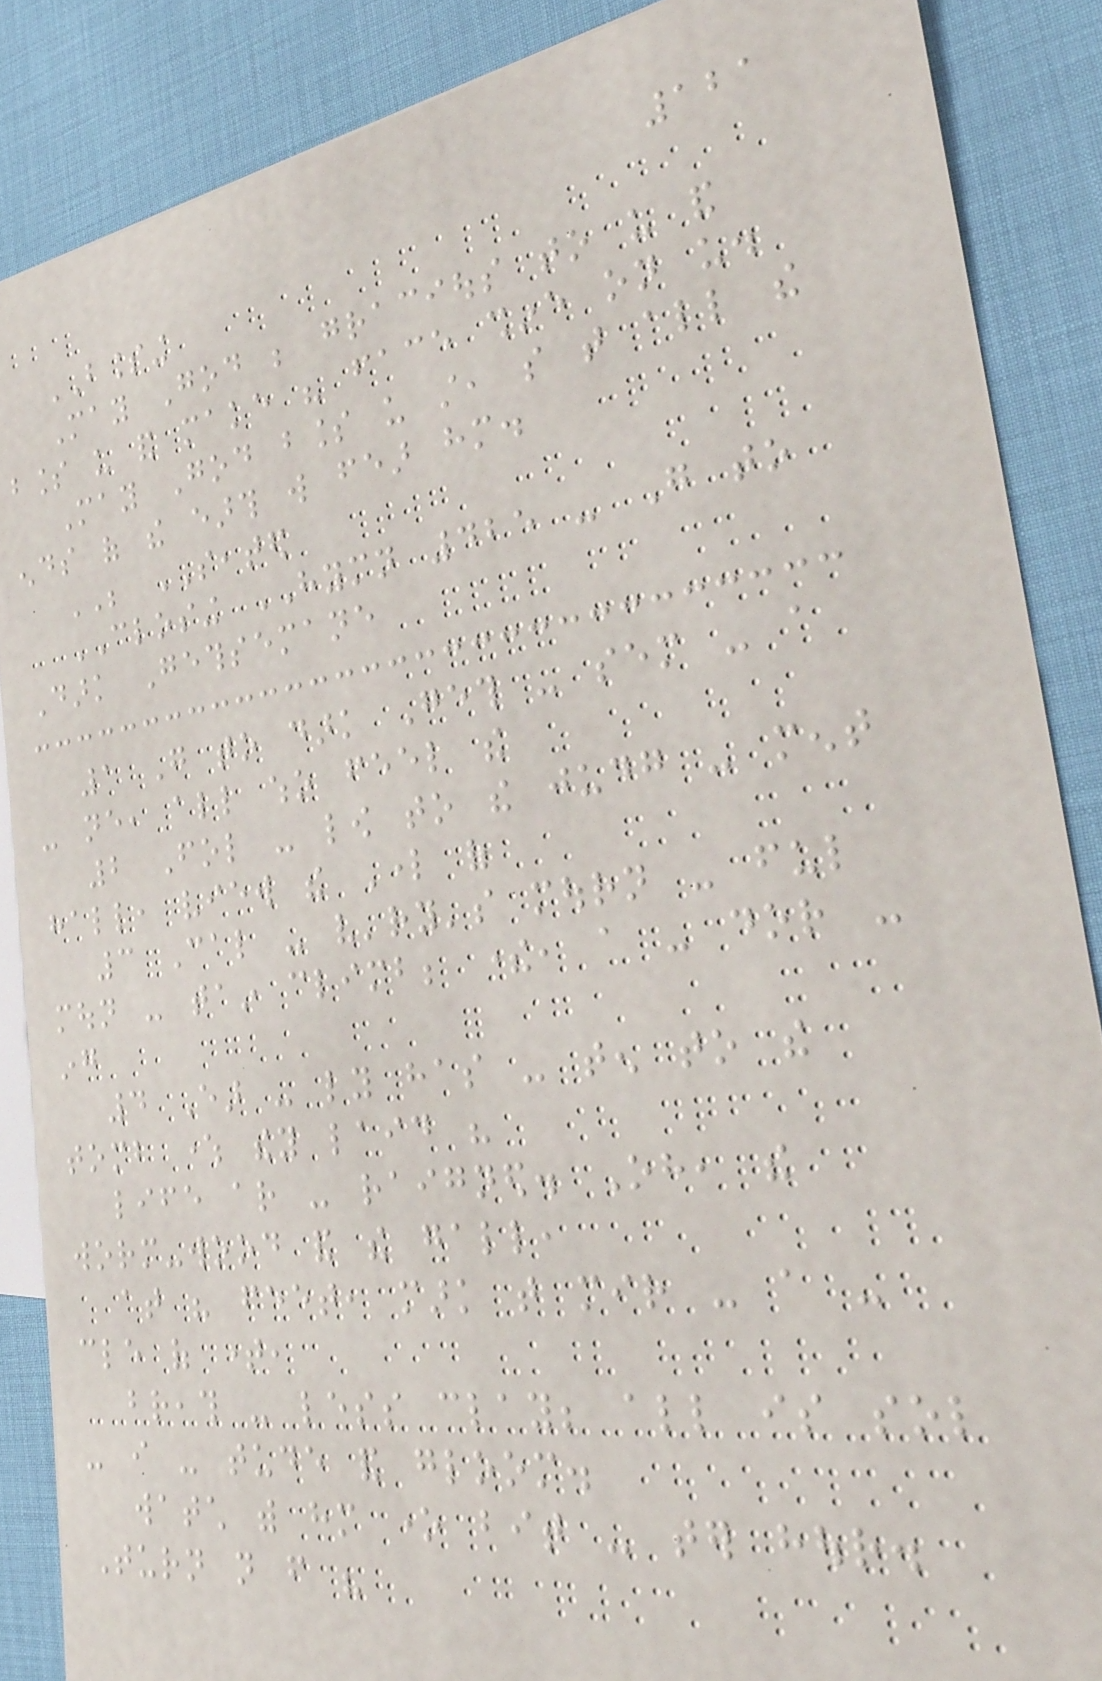121
BLESSING
May God be gracious to us and
bless us and make his face shine on us.
May God bless us still, so that all the
ends of the earth will fear him.
BE SEATED
CLOSING HYMN 425 - Go to
Dark Gethsemane
1 Go to dark Geth - sem - a
- ne, all who feel the
2 Fol - low to the judg - ment
hall, view the Lord of
3 Cal - v'ry's mourn - ful
moun - tain climb; there, a - dor -
ing
4 Ear - ly has - ten to the
tomb where they laid his
life ar - raigned. Oh, the
worm-wood and the gall,
at his feet, mark that mir - a -
cle of time,
breath - less clay; all is sol
- i - tude and gloom.
watch with him one bit - ter hour.
Turn not from his
